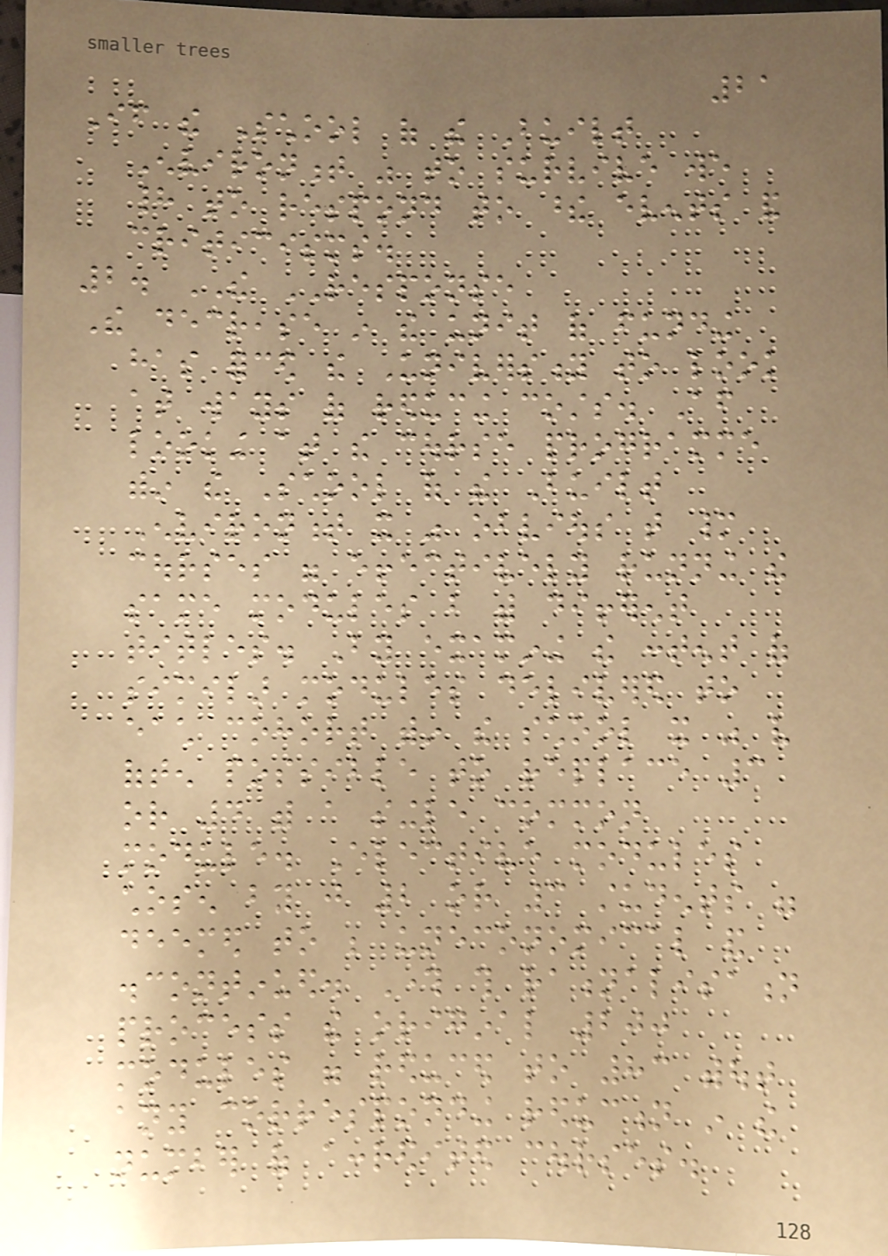21
If the School of the Built
Environment was to survive we
had to respond to these events and
criticisms.
2. THE RESPONSE
The decrease in the unit of funding
has forced the University to look
at ways of reducing costs. After
looking at the course programme
within the School of the Built
Environment it was obvious that many
courses were effectively running the
same modules but with different
titles. By examining the content of
similar modules delivered to
each cohort within the school it was very
often possible to replace 3
or 4 with a single common
module. Elective modules
chosen by just 2 or 3 students were
deemed to be uneconomical and
discontinued. Through this rationalisation
process the original 200
modules were reduced to 83 without
any corresponding reduction in the
number of accredited courses.
